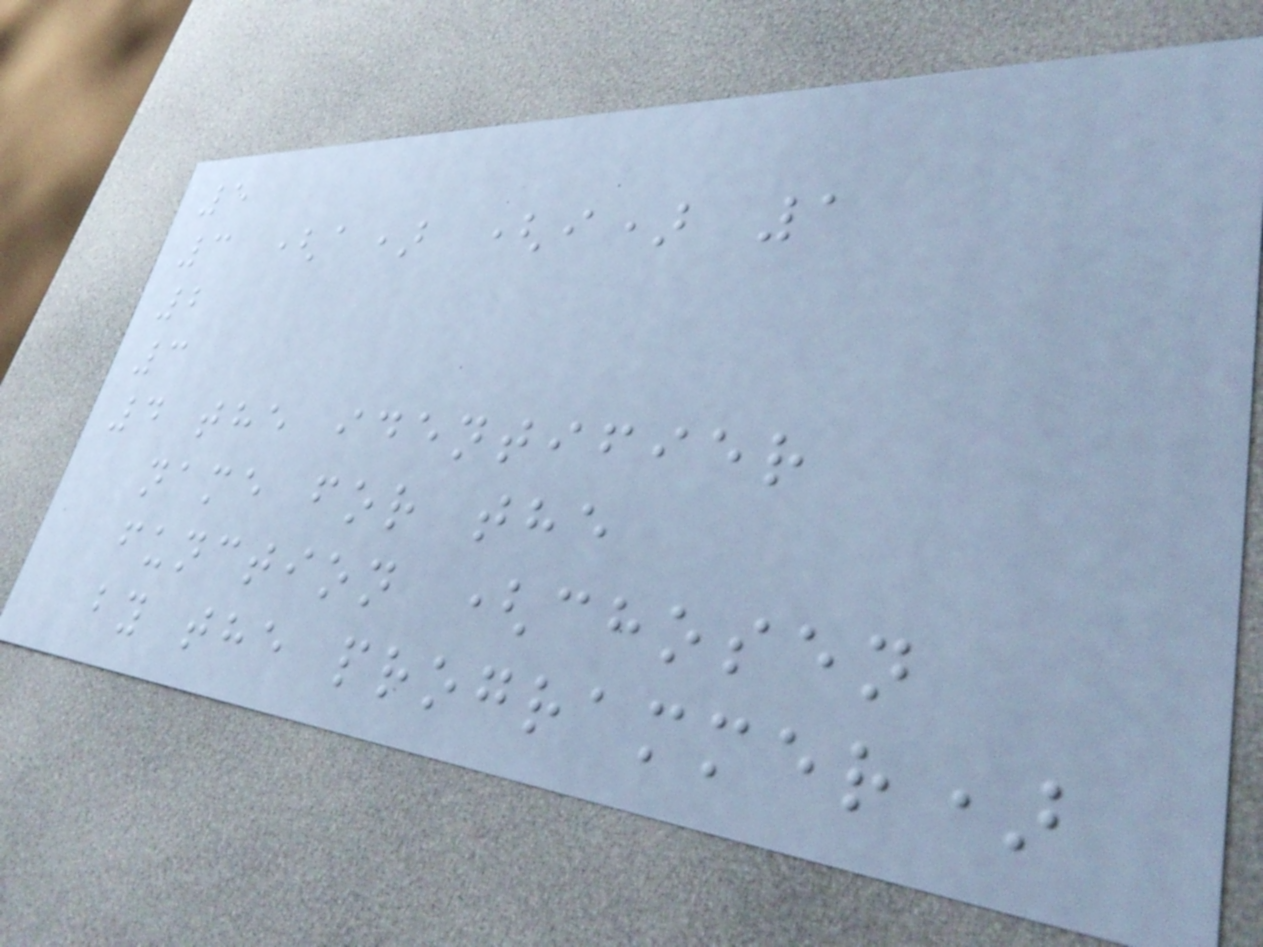5
3 (a) (i) 1
2
3
4 the identifier
name for the
function (chosen
by the programmer)
